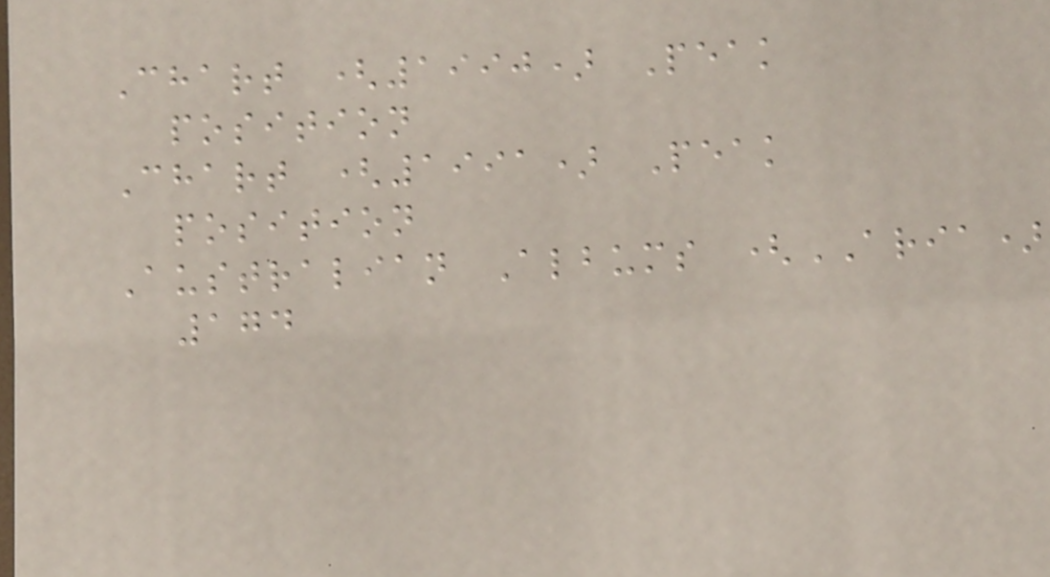Chart (1990) Peak
position
Chart (1991) Peak
position
Australian Albums (ARIA)
174
